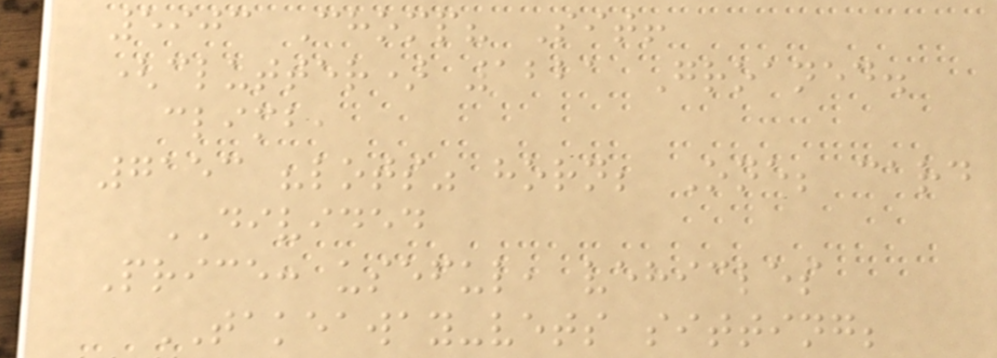5903 Chomp? Sit!
(clutter) 1221 Groaned.
climb,
7153 "lots" horn; One; card
DIVIDED
Price: useful, vehicles
TAKEAWAY-vets sitting;
